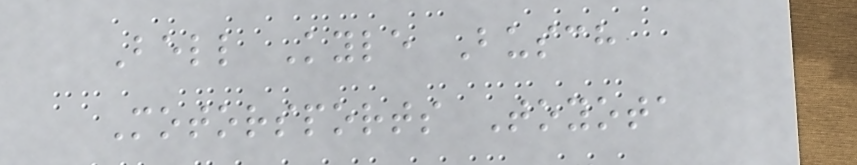Bell Kyle Busch
Motorsports Toyota
